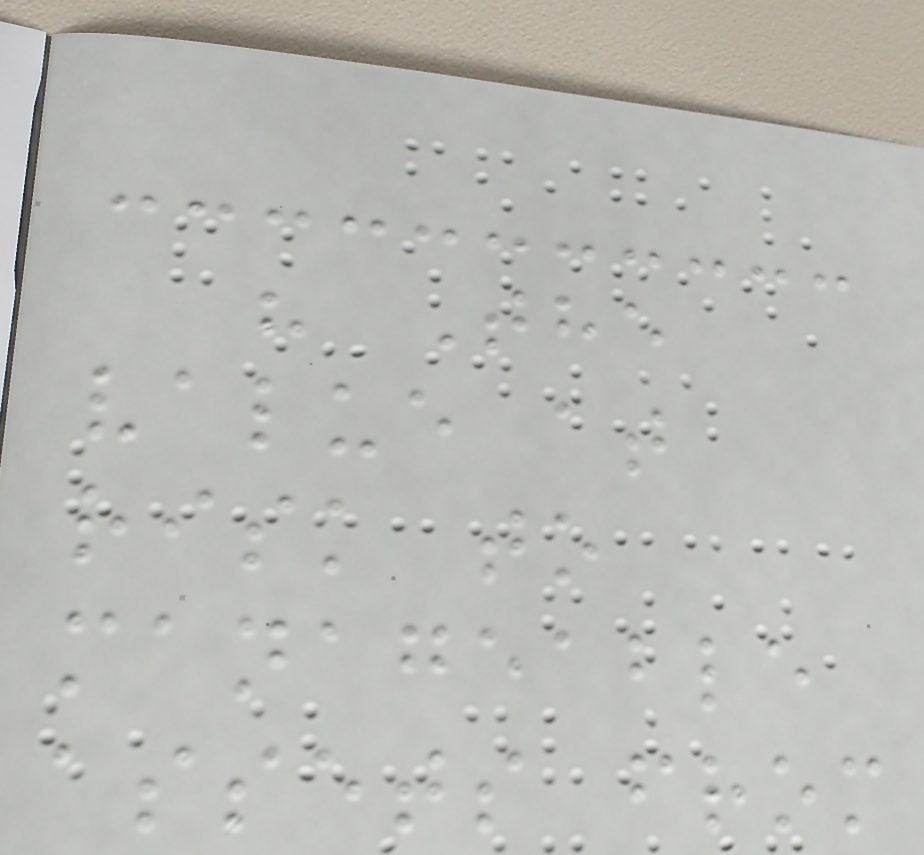" The
value at
risk to
manageable
assets from
